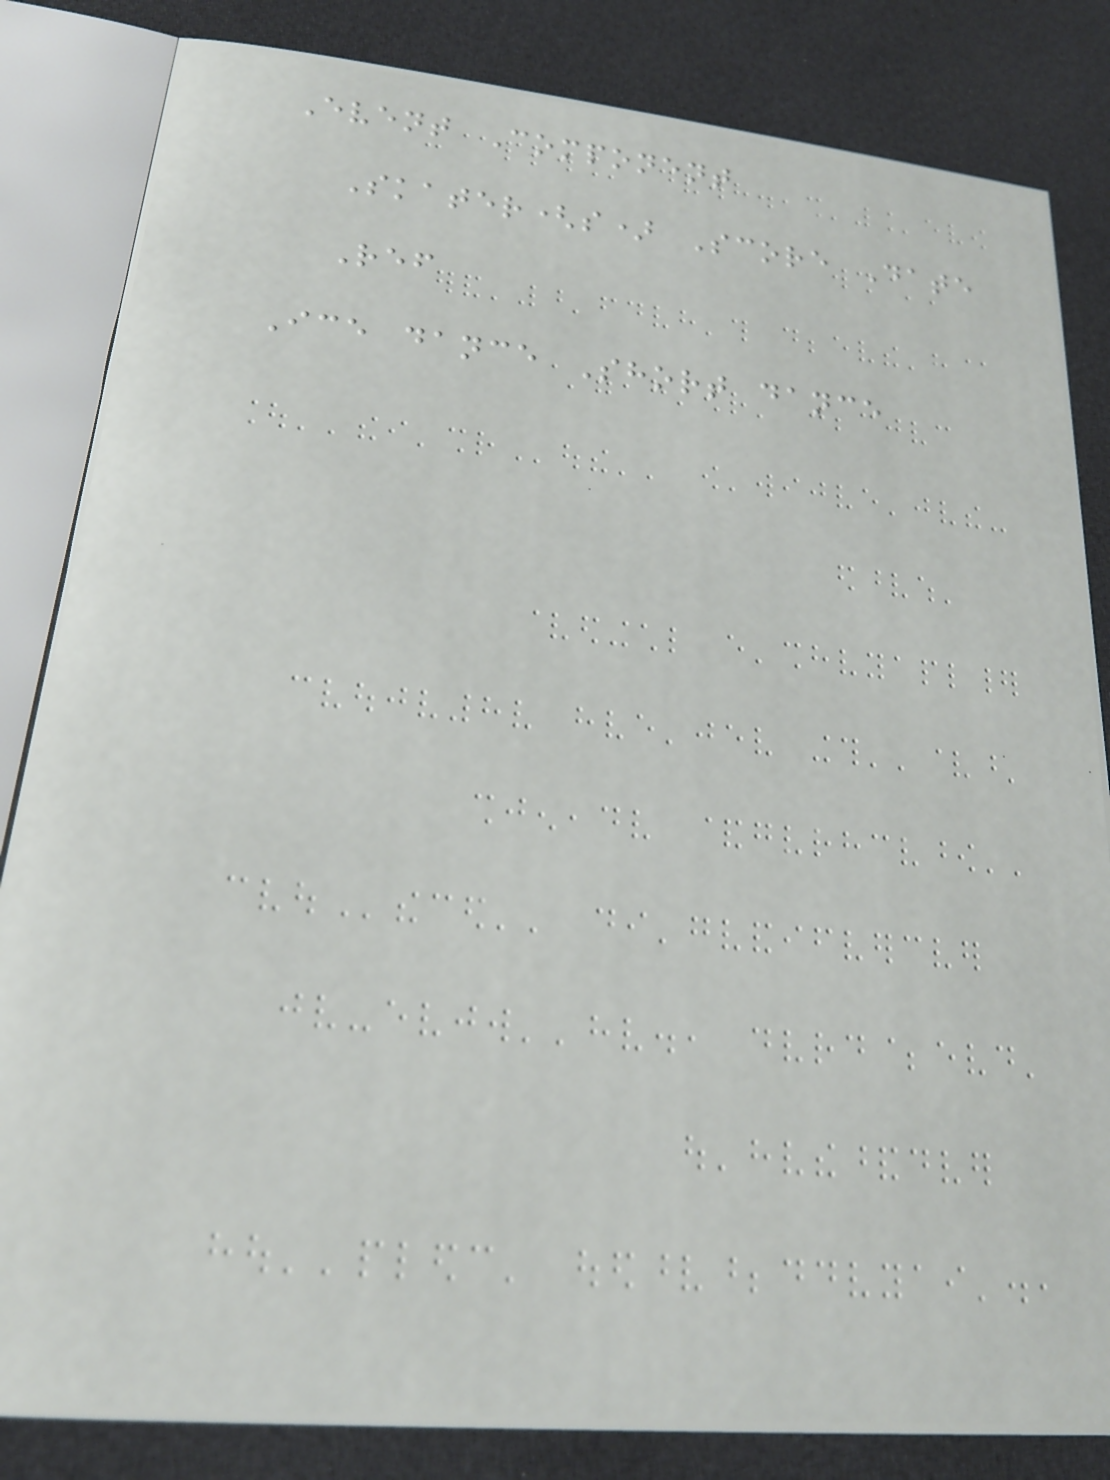Event Component
Skater(s) Score Date
Ref
Ice dance Short dance
